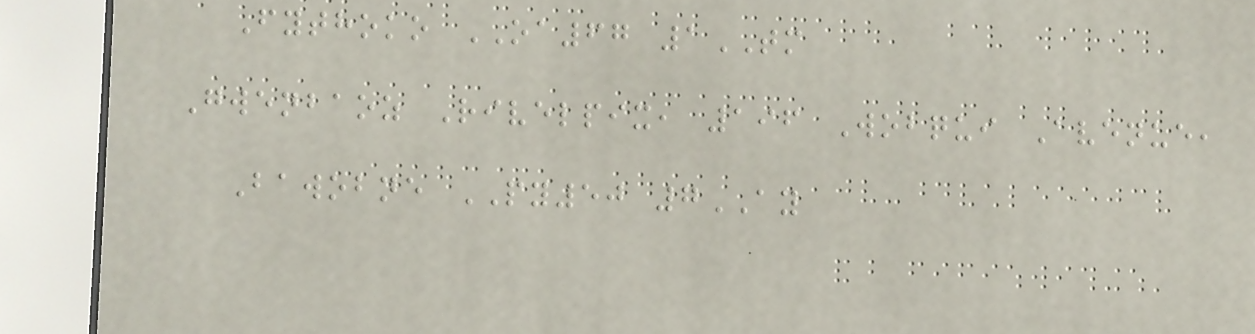Fythoko OA67 1TM
Gwenbaoz Rivelpix, 196 Wobqui Avenue,
Bawobne PY50 7AY
